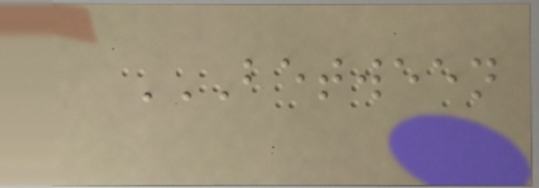BETWEEN
